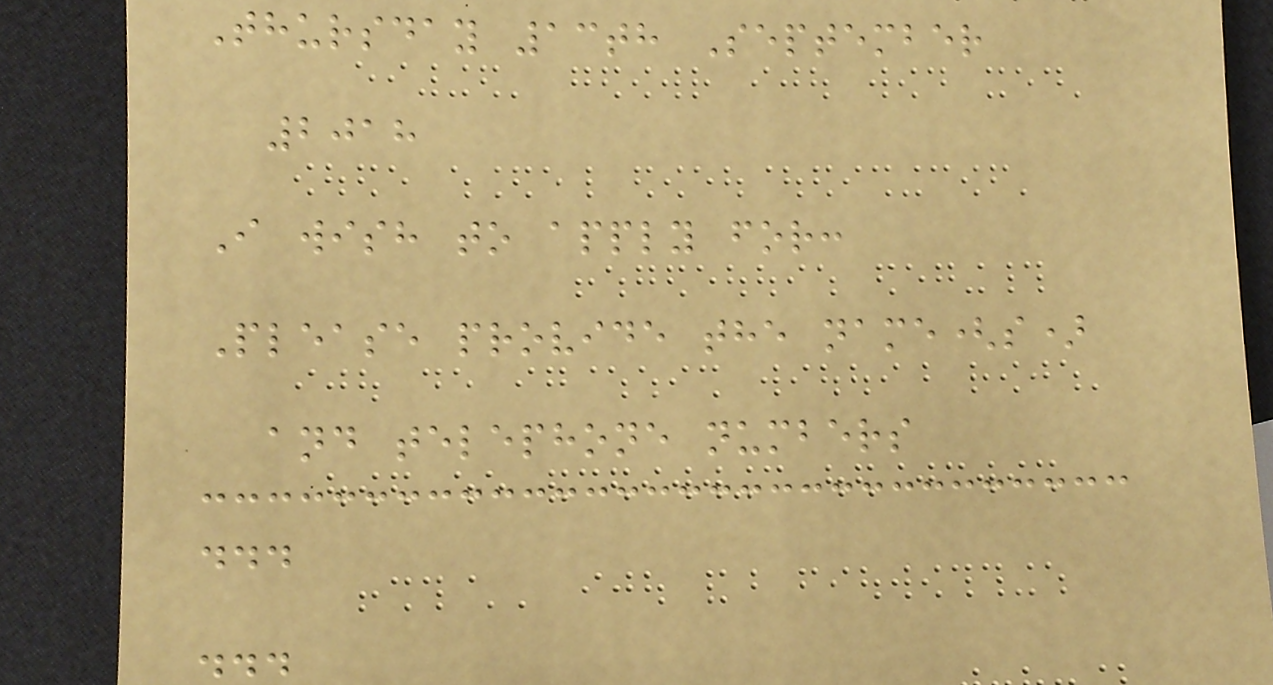Thursday 13th September
2018
I wish to apply for:
Please provide the name(s)
and telephone numbers
...
...
